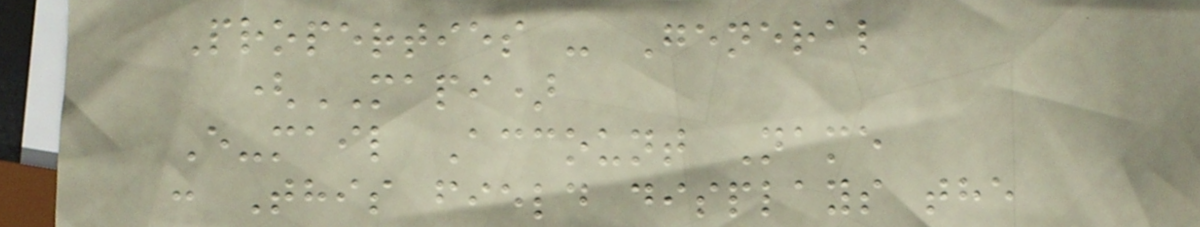Properties - General
(MAPI)
E-mail Account Name
: This field displays the
